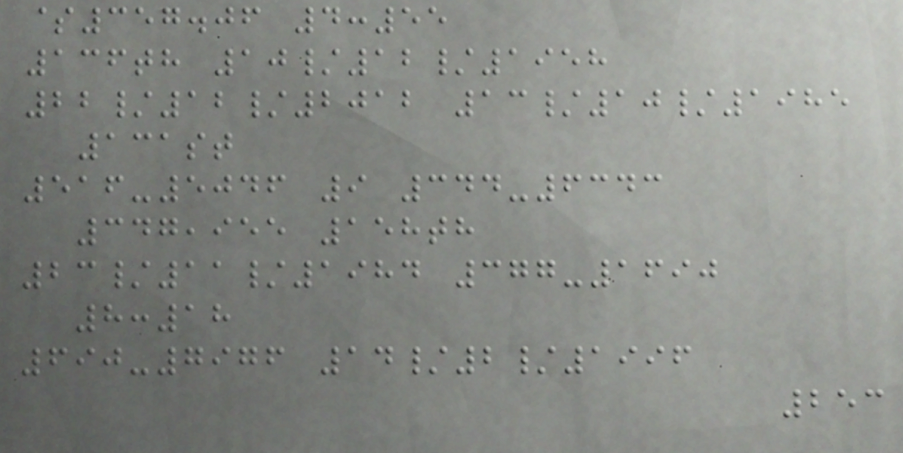$357.06 4:55
136th 10/12/1958
22/12/2012 13/10/1985
131st
516-5046 9 344-6343
347,955 158th
23/11/1984 377-1690
8:18
690-7976 14/2/1996
253
